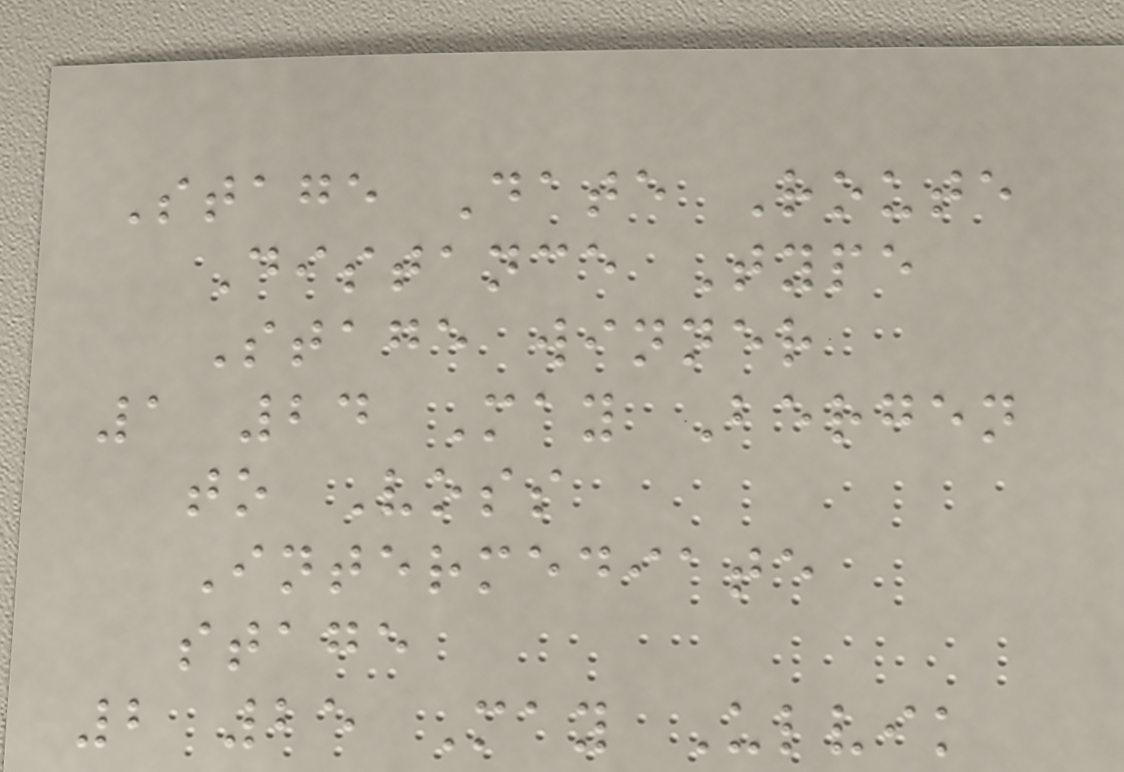Stage Date Route
Distance Type
Stage winner
1 24 May Bergen
to Voss
Intermediate
stage
2 25 May Ulvik
